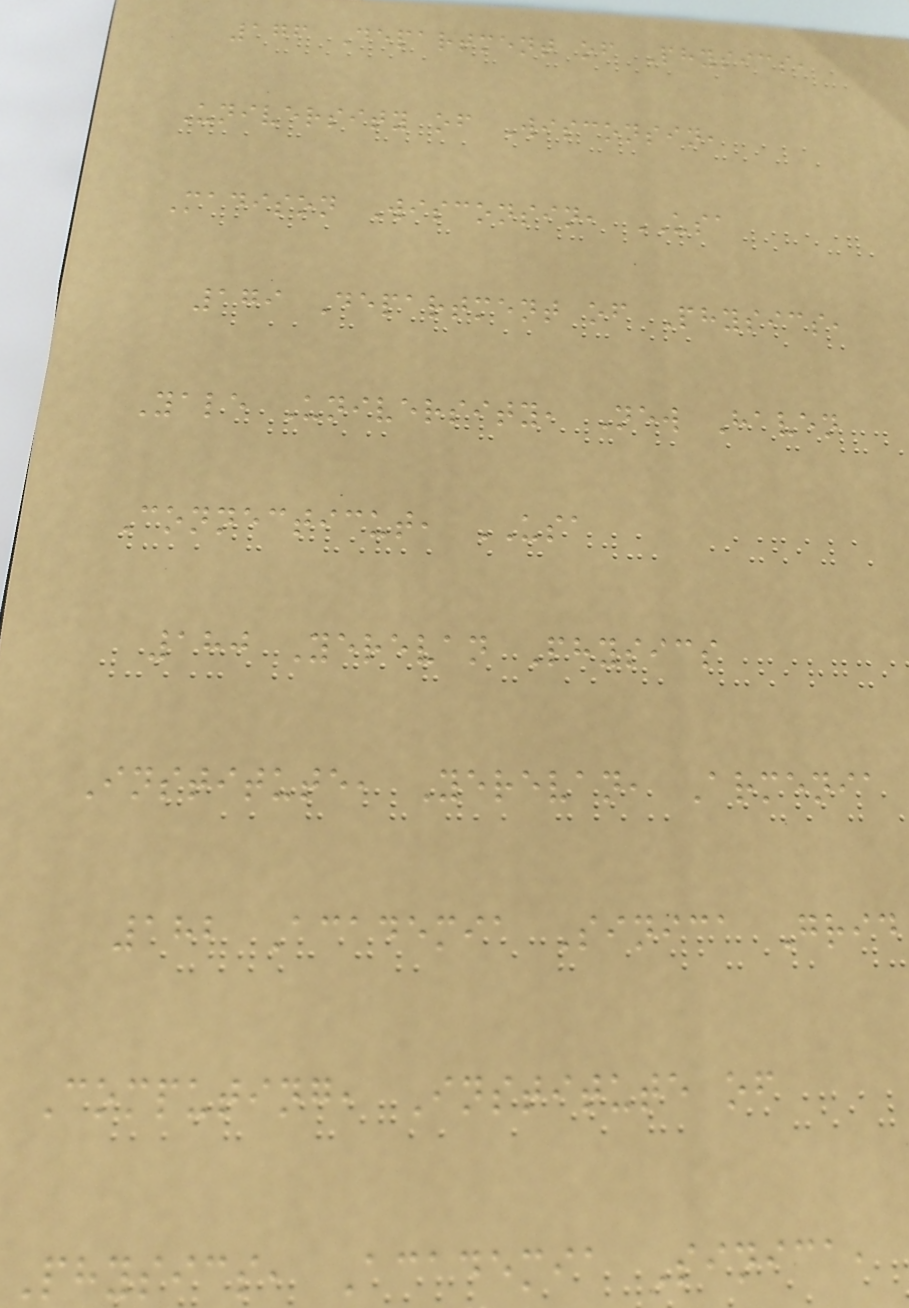176 Department of Physics,
University of Wisconsin,
Madison Wisconsin, USA
179 Department of Physics,
Yale University, New Haven
Connecticut, USA
180 Yerevan Physics
Institute, Yerevan, Armenia
182 Academia Sinica Grid
Computing, Institute of
Physics, Academia Sinica,
